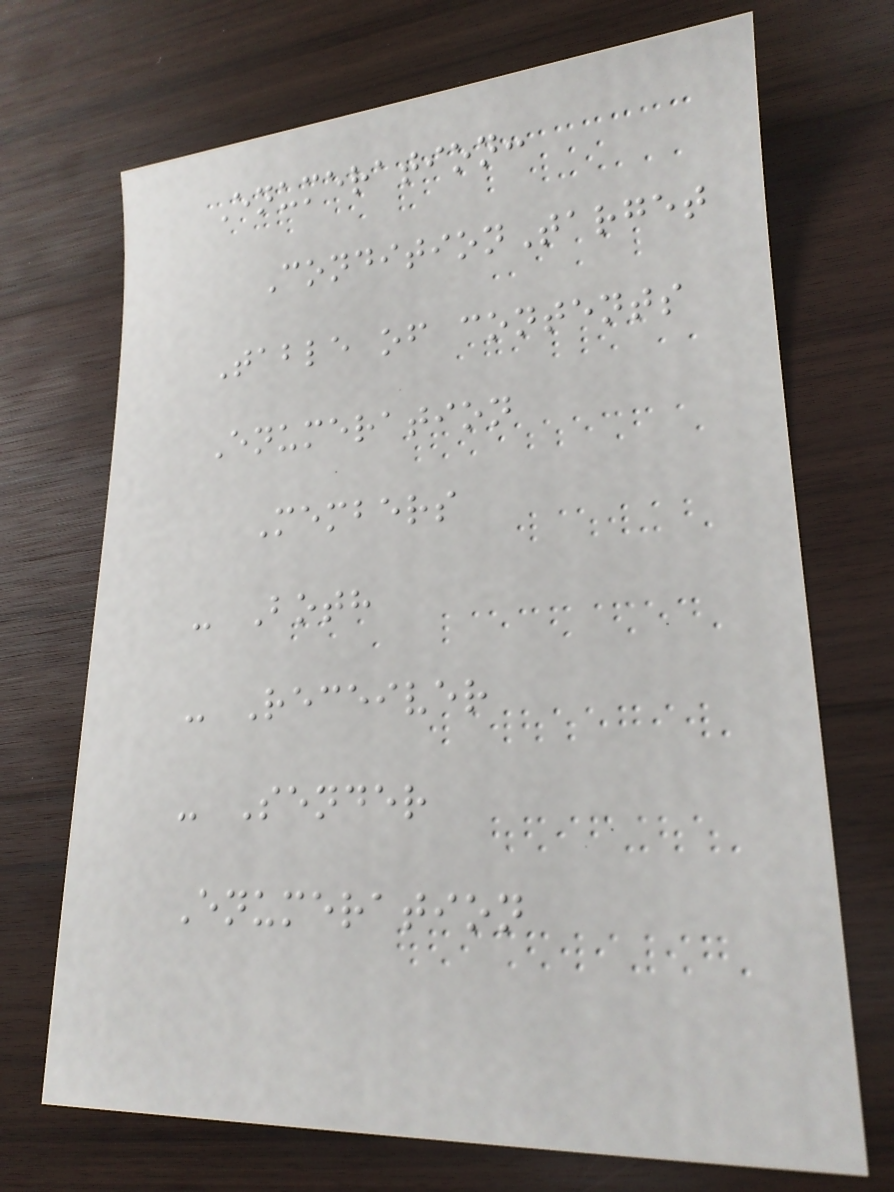Enumeration:
ConditionTarget
Table of contents
Enumeration
Members
- Both
- Receiver
- Sender
Enumeration
